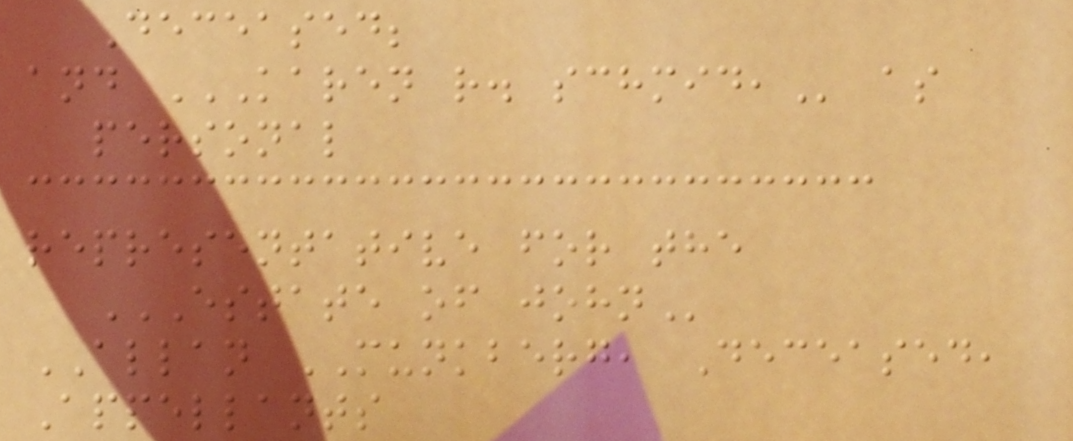Deceased;
and KAREN R. SCHMID, as
personal
representative for the
ESTATE OF JOHN
ALLAN MUNKBERG, Deceased,
Appellants
